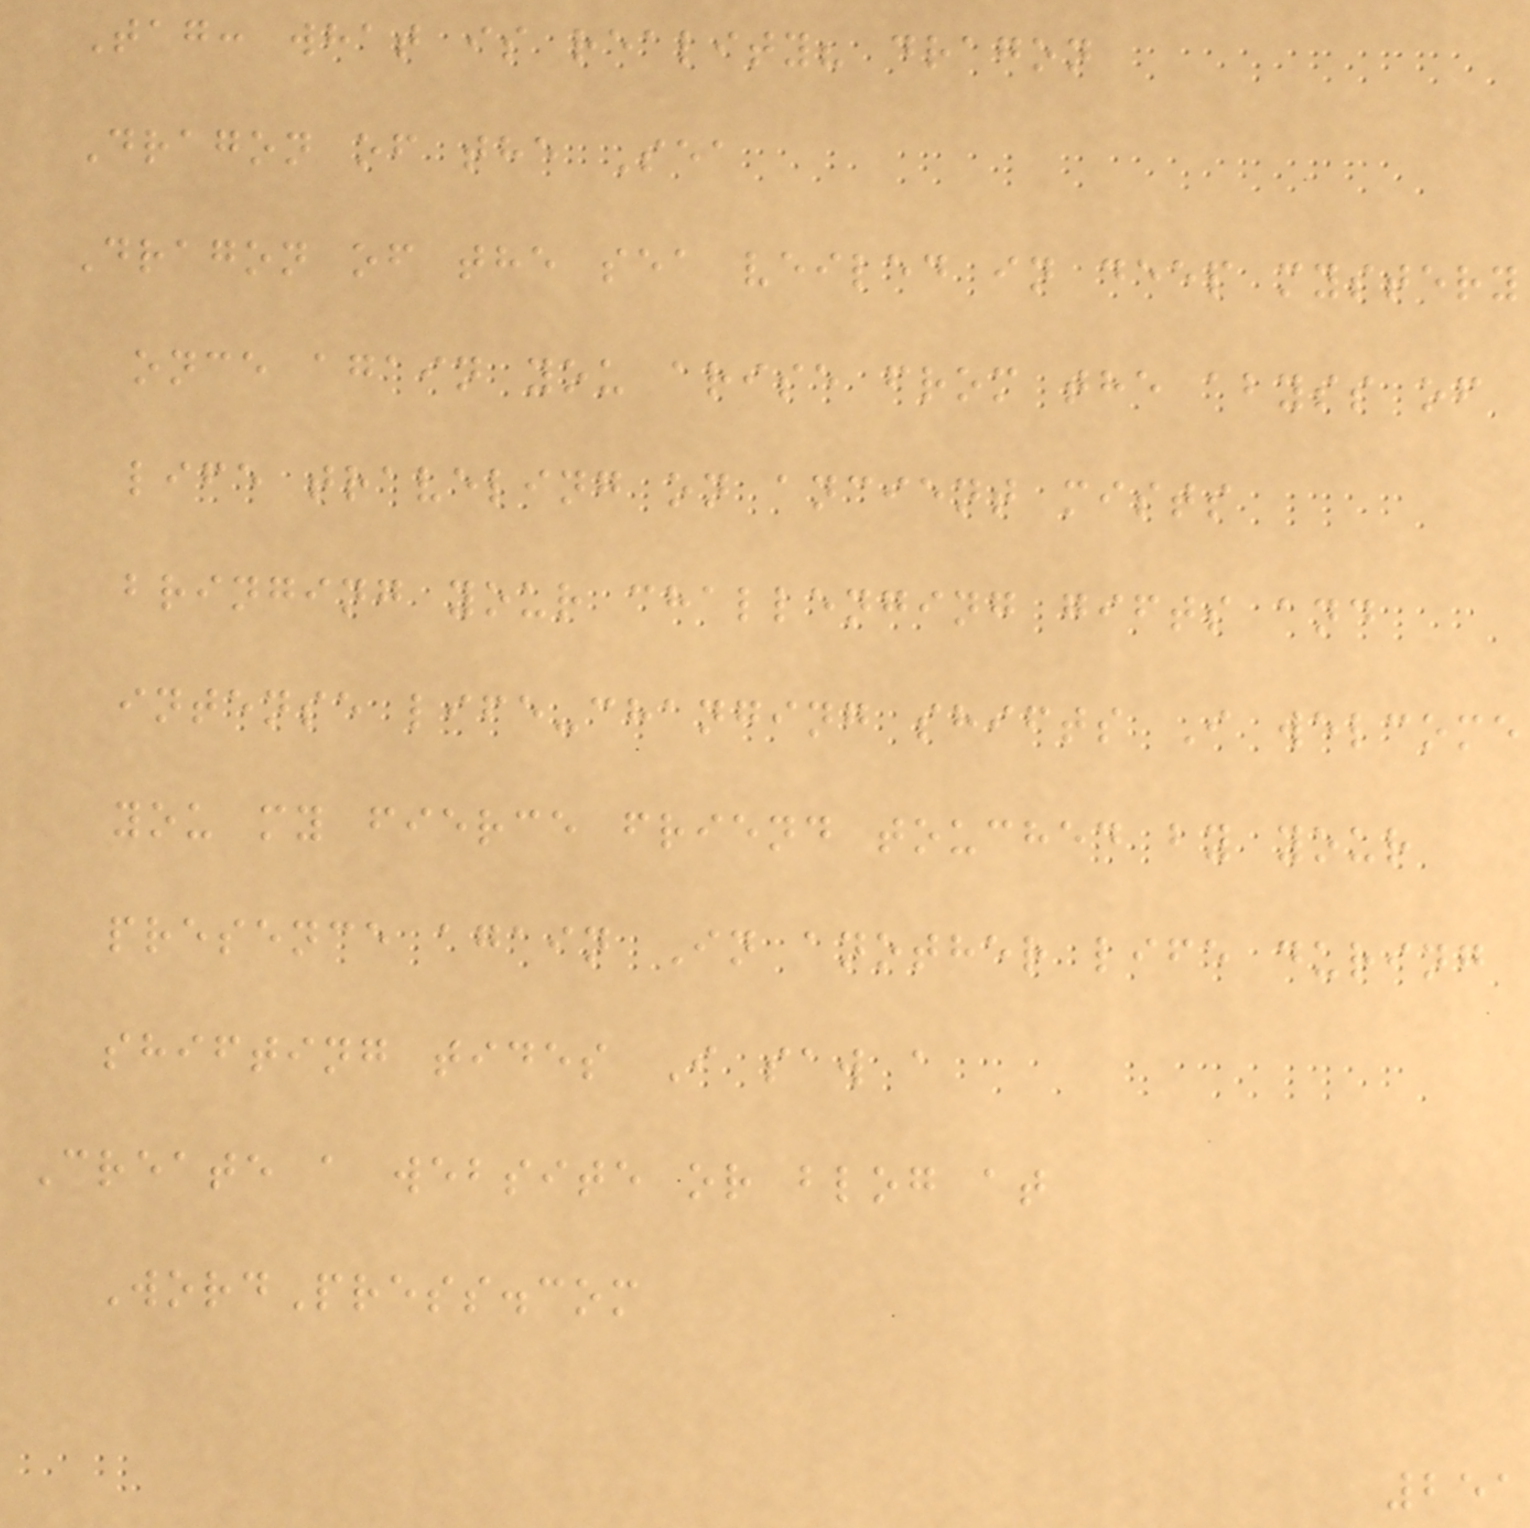Tag: what is reality? dragon
Dragon of the Sea
Dragon of the sea veiled in deep mystery
once again you arise from the abyss of
life traveling on ancient mists
bringing your challenging gifts and
intense life-changing shifts I welcome
you my fierce friend touched by your
presence again In another life during
shifting tides I saw a
Create a website or blog at
WordPress.com
251
